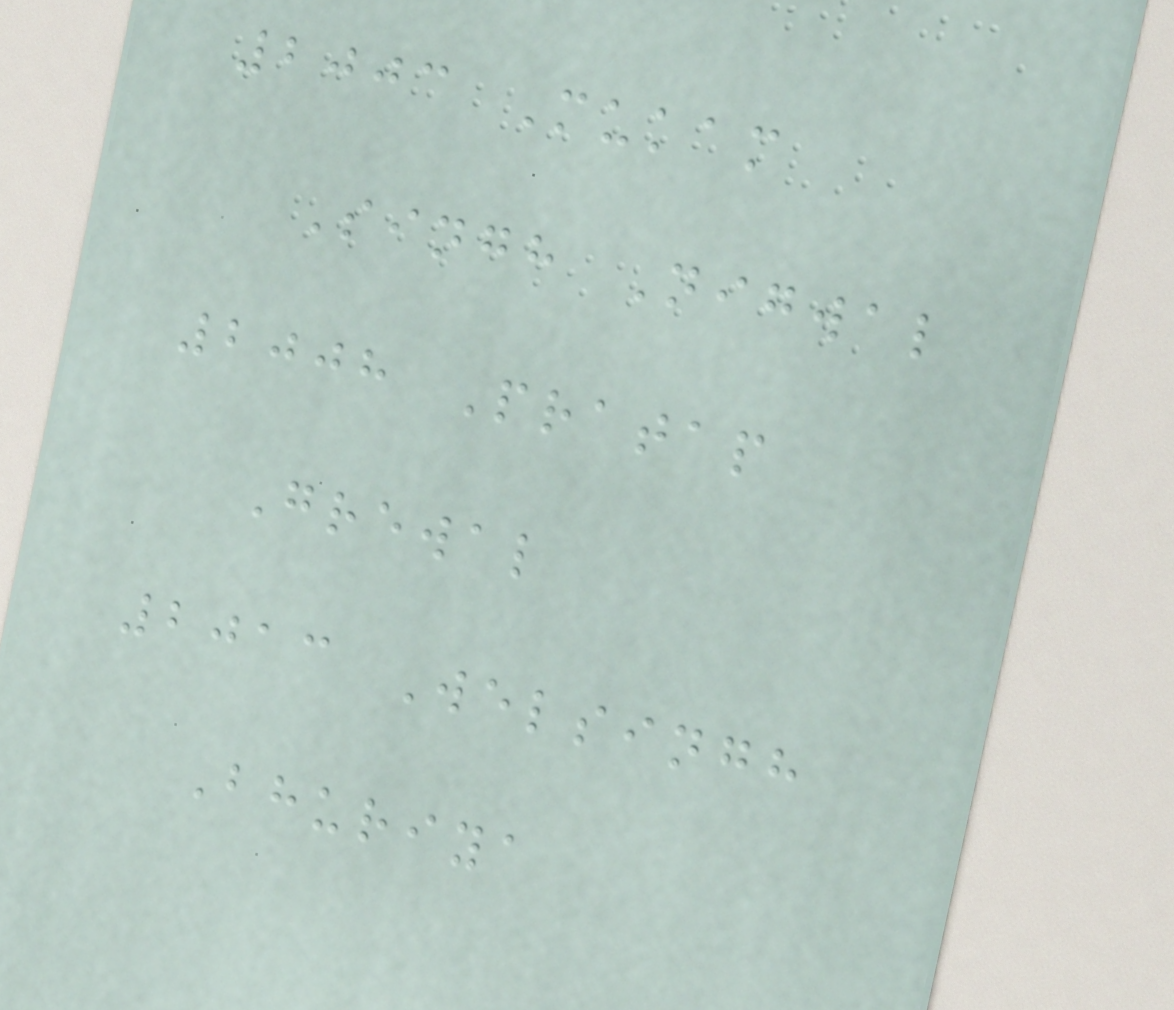2003 Mukam
Singh Nigwal
2008 Pratap
Grewal
2013 Welsingh
Bhuriya
